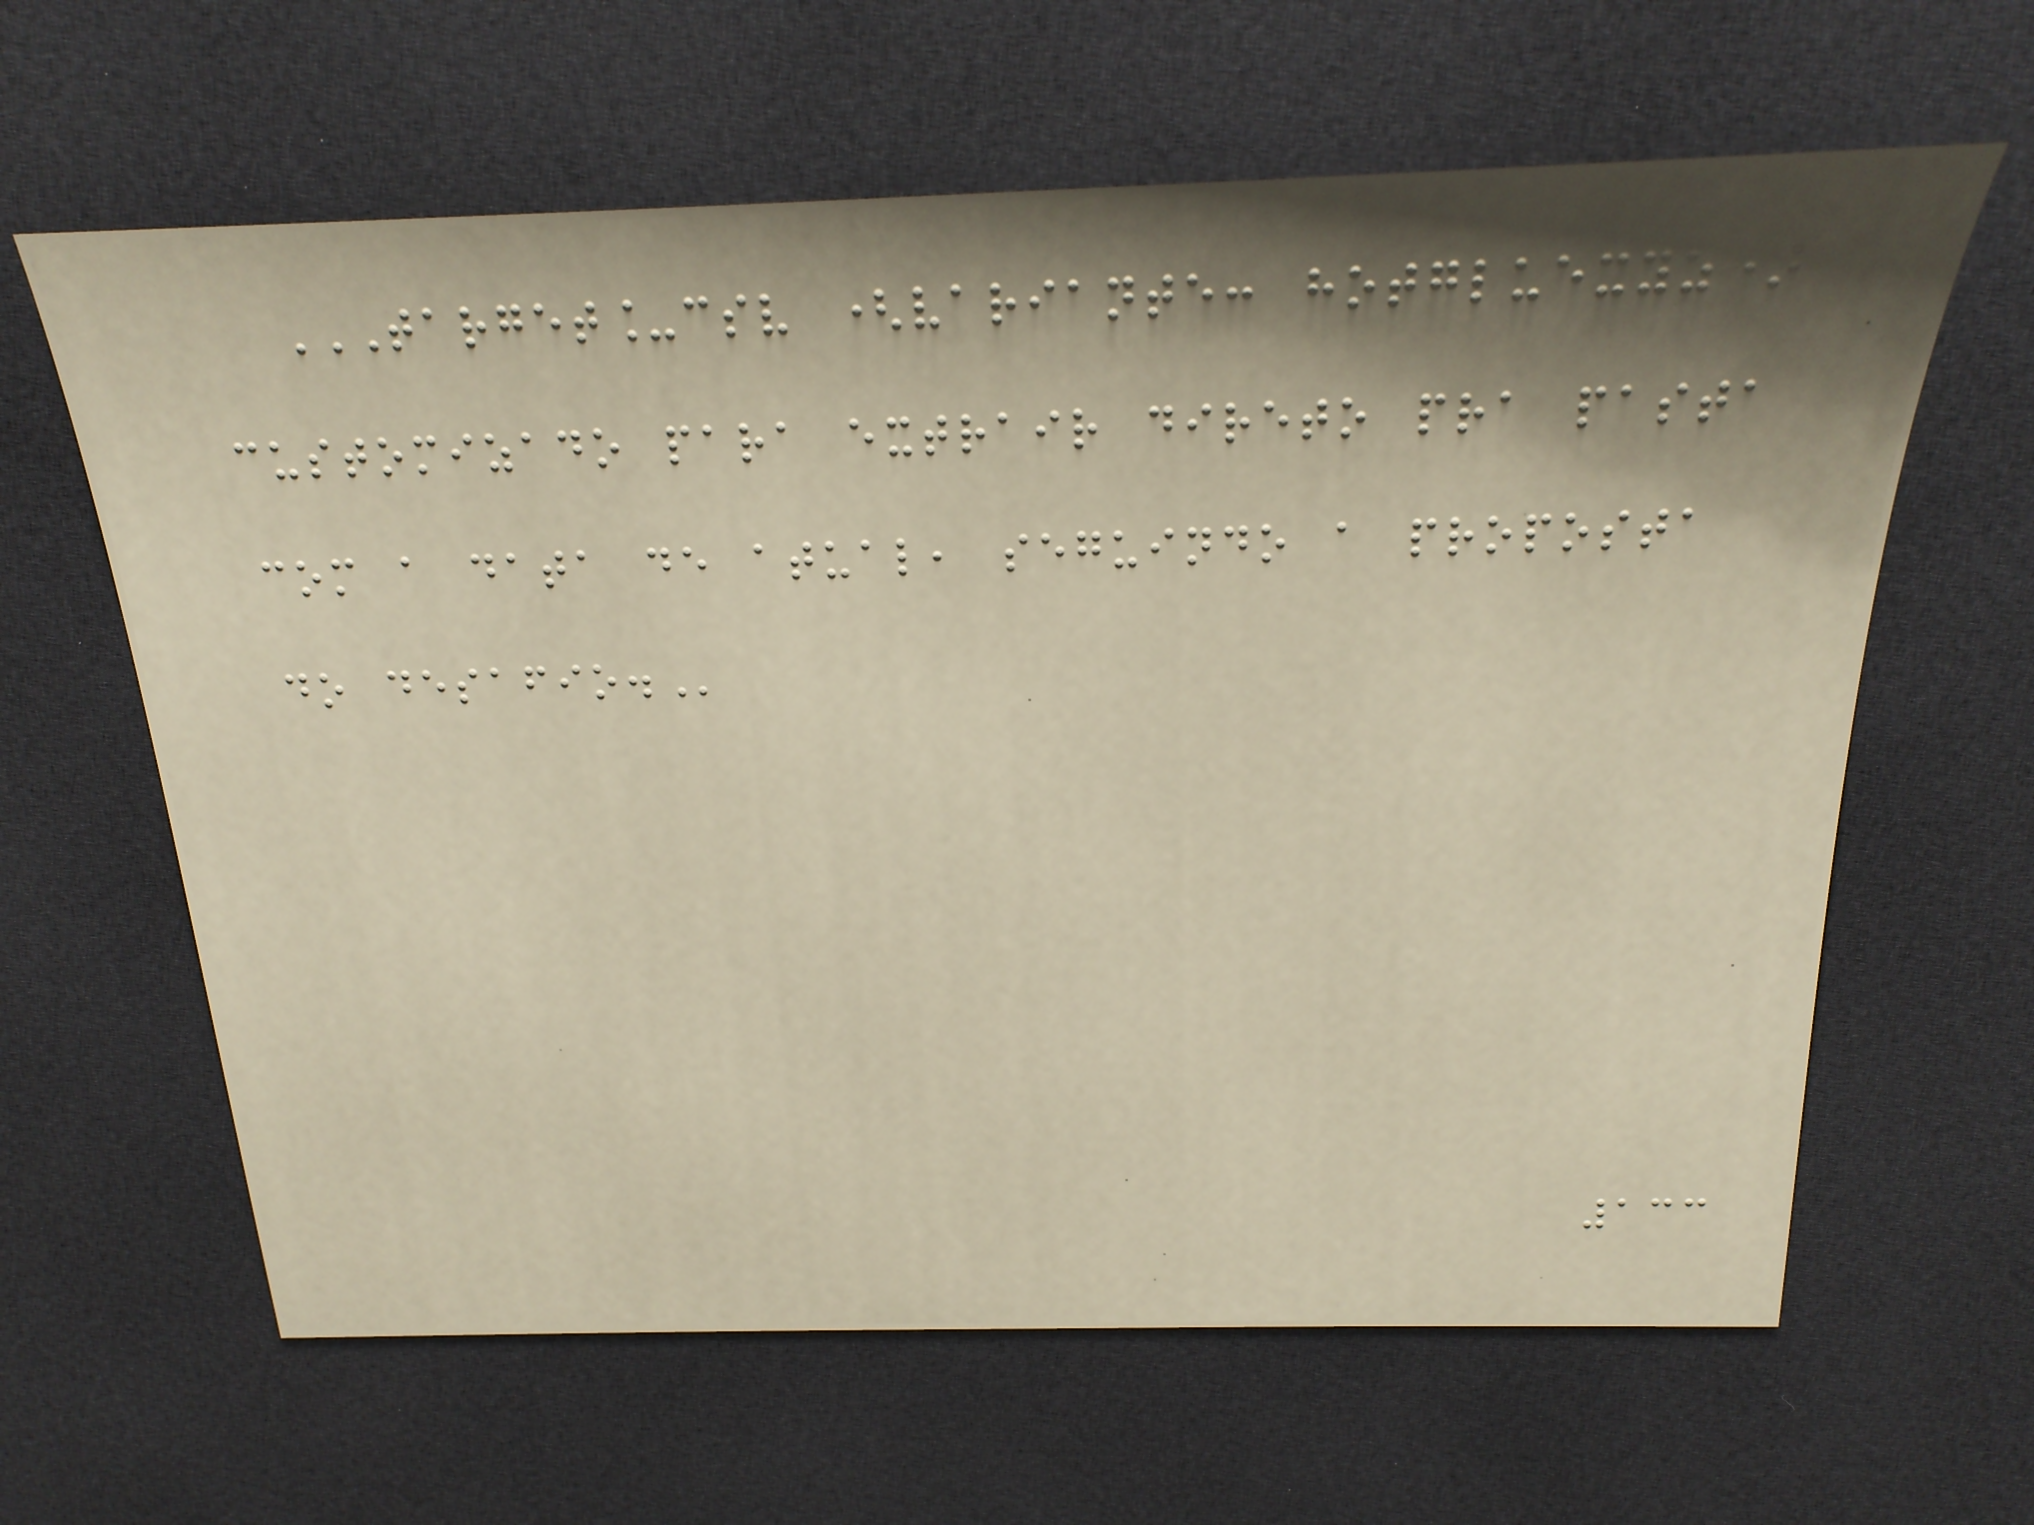TARGET_CSV (VARIANTE: HOTGLUEXYZ)
CUSTOMIZADO PARA EXTRAIR DIRETO PRA PASTA
COM A DATA DE ATUAL, SEGUINDO A PROPOSTA
DO DESAFIO.
133
